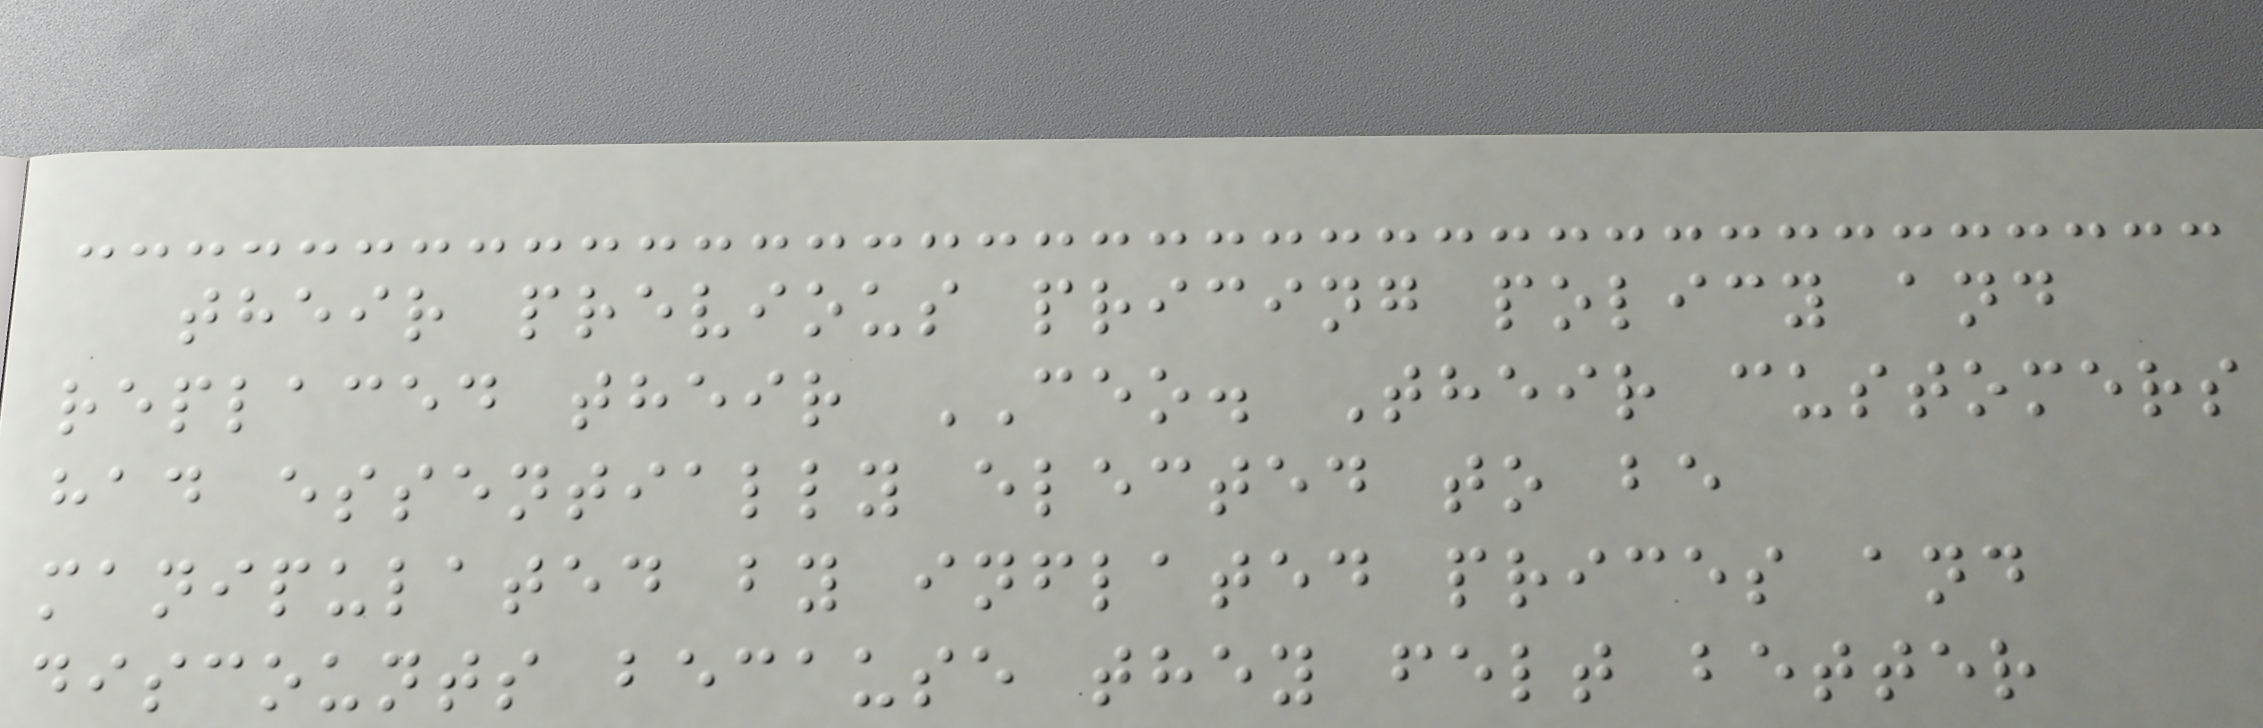their previous pricing policy and
replaced their CEO. Their customers
had essentially elected to be
manipulated by inflated prices and
discounts because they felt better
